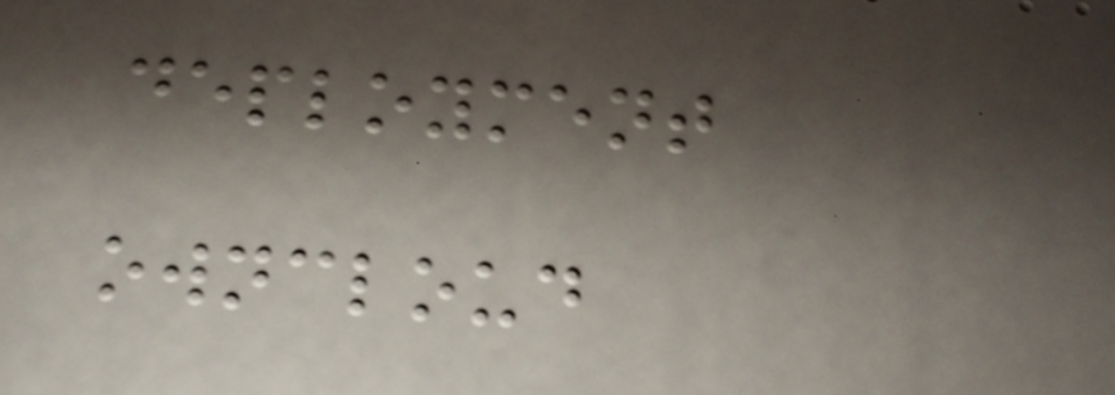deployment
owncloud
